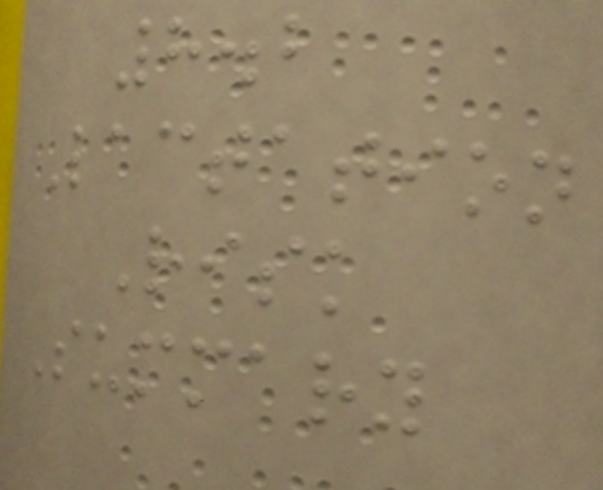8.2
Lactation
Risk
Summary
